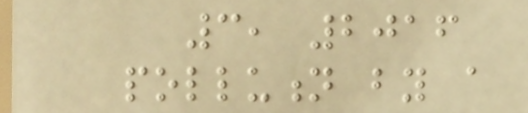3, 2016
pollution by a
